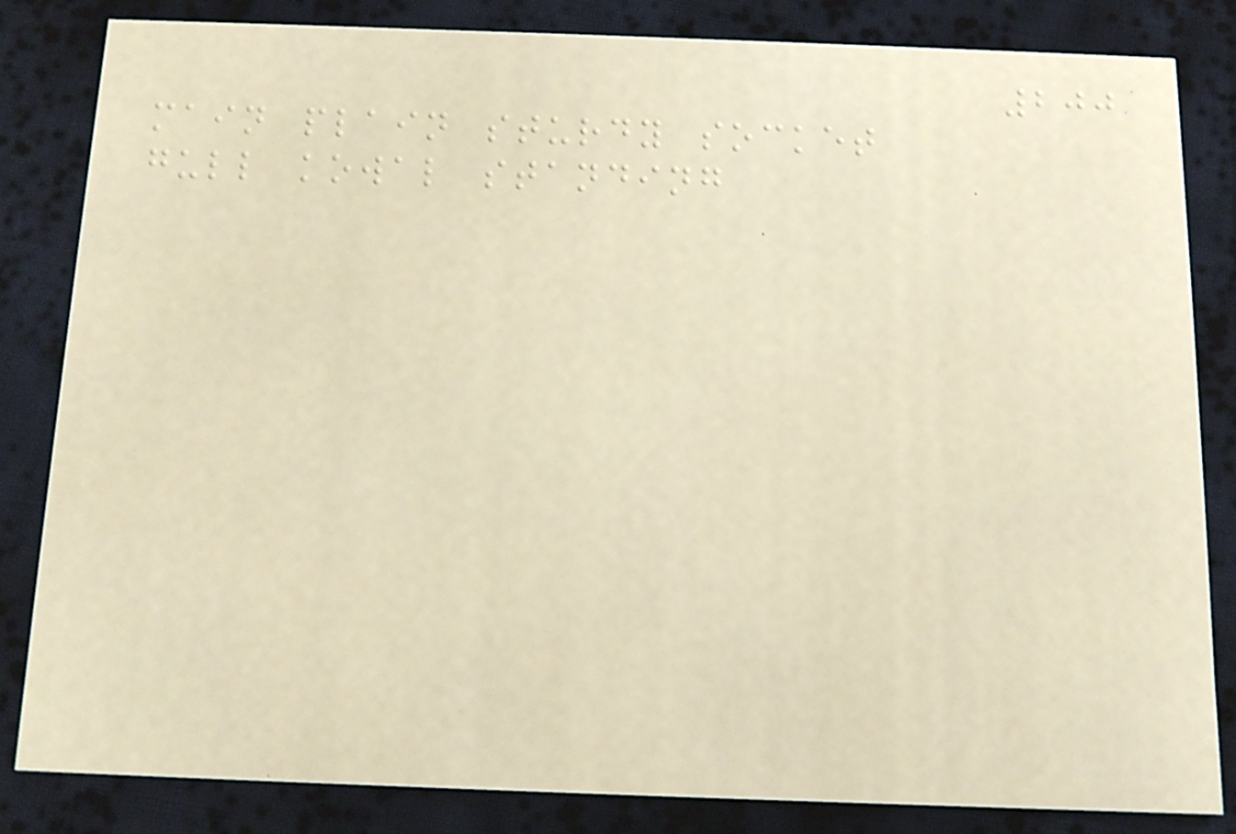200
main plain sturdy socket
gull kowal standing
